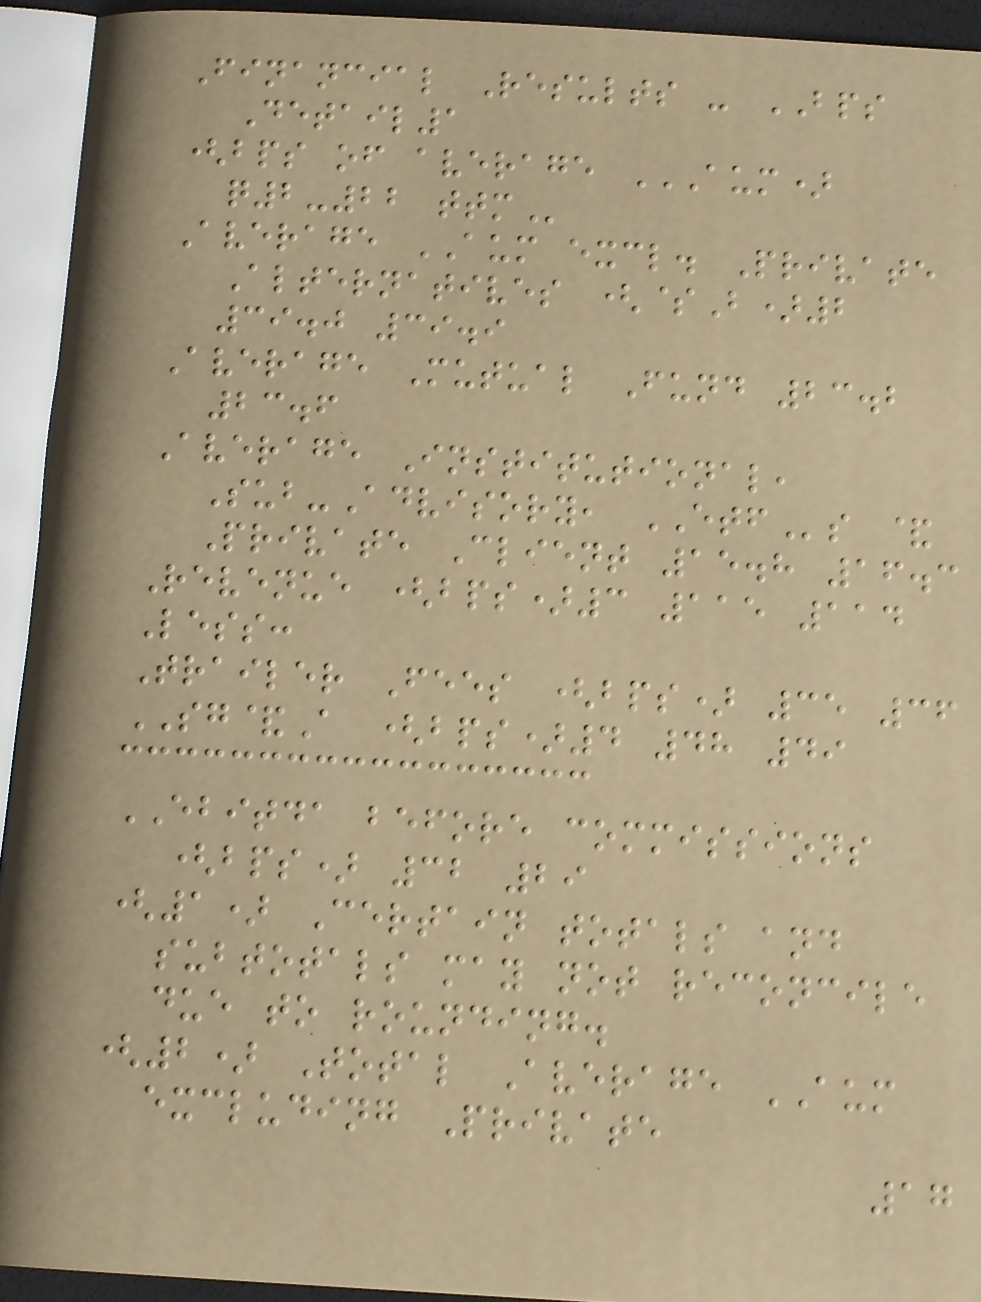Financial Results - BPS
Detail1
(bps of average AUM)
Q2-22 TTM
Average AUM excl. Private
Alternatives ($B)2
39.0 39.9
Average Mutual Fund 23.2
23.6
Average Institutional,
Sub-Advisory, ETFs &
Private Client 15.8 16.3
Revenue (bps)3 115 114
Less:
Trailer Fees (bps) 35 36
SG&A (bps)4 48 49
EBITDA before commissions
(bps) 32 29
(1) Certain totals and
subtotals may not reconcile
due to rounding.
(2) Total Average AUM
excluding Private
17
